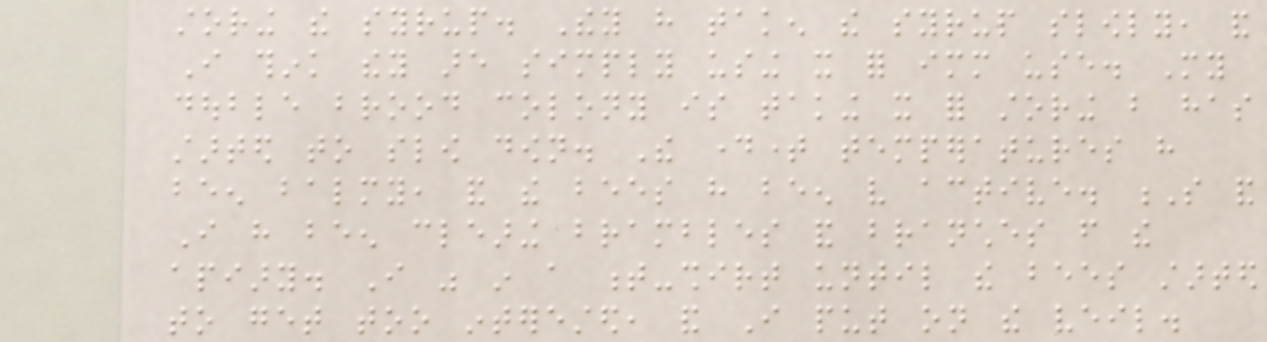storing the syrup. They have taken the syrup slowly, and
I think they are simply using it for immediate use. My
double brood colony is taking it for storing but has
started to slow down. The daytime temperatures have
been balmy, and the bees have been very active. S and
I have been clearing brambles and branches from the
apiary. I was in a t-shirt until the bees started
to get too interested, and I put on the veil.
